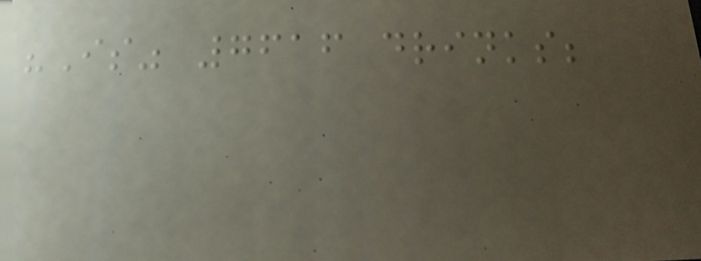"Is" 7616 drinks;
